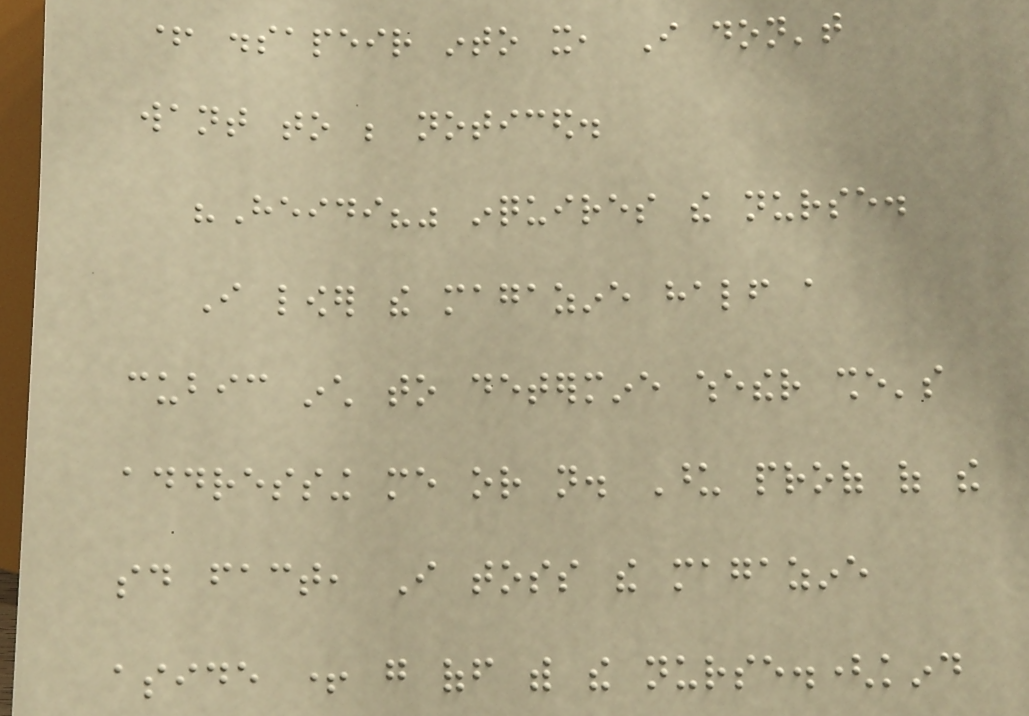+ dissapeir into it, I don't
want to be noticed.
"Heidi?" inquires the nurse.
I lower the magazine half a
cubic inch to determine whether she's
addressing me or not. Upon proof of the
said fact, I toss the magazine
aside + go off with the nurse.(kind
